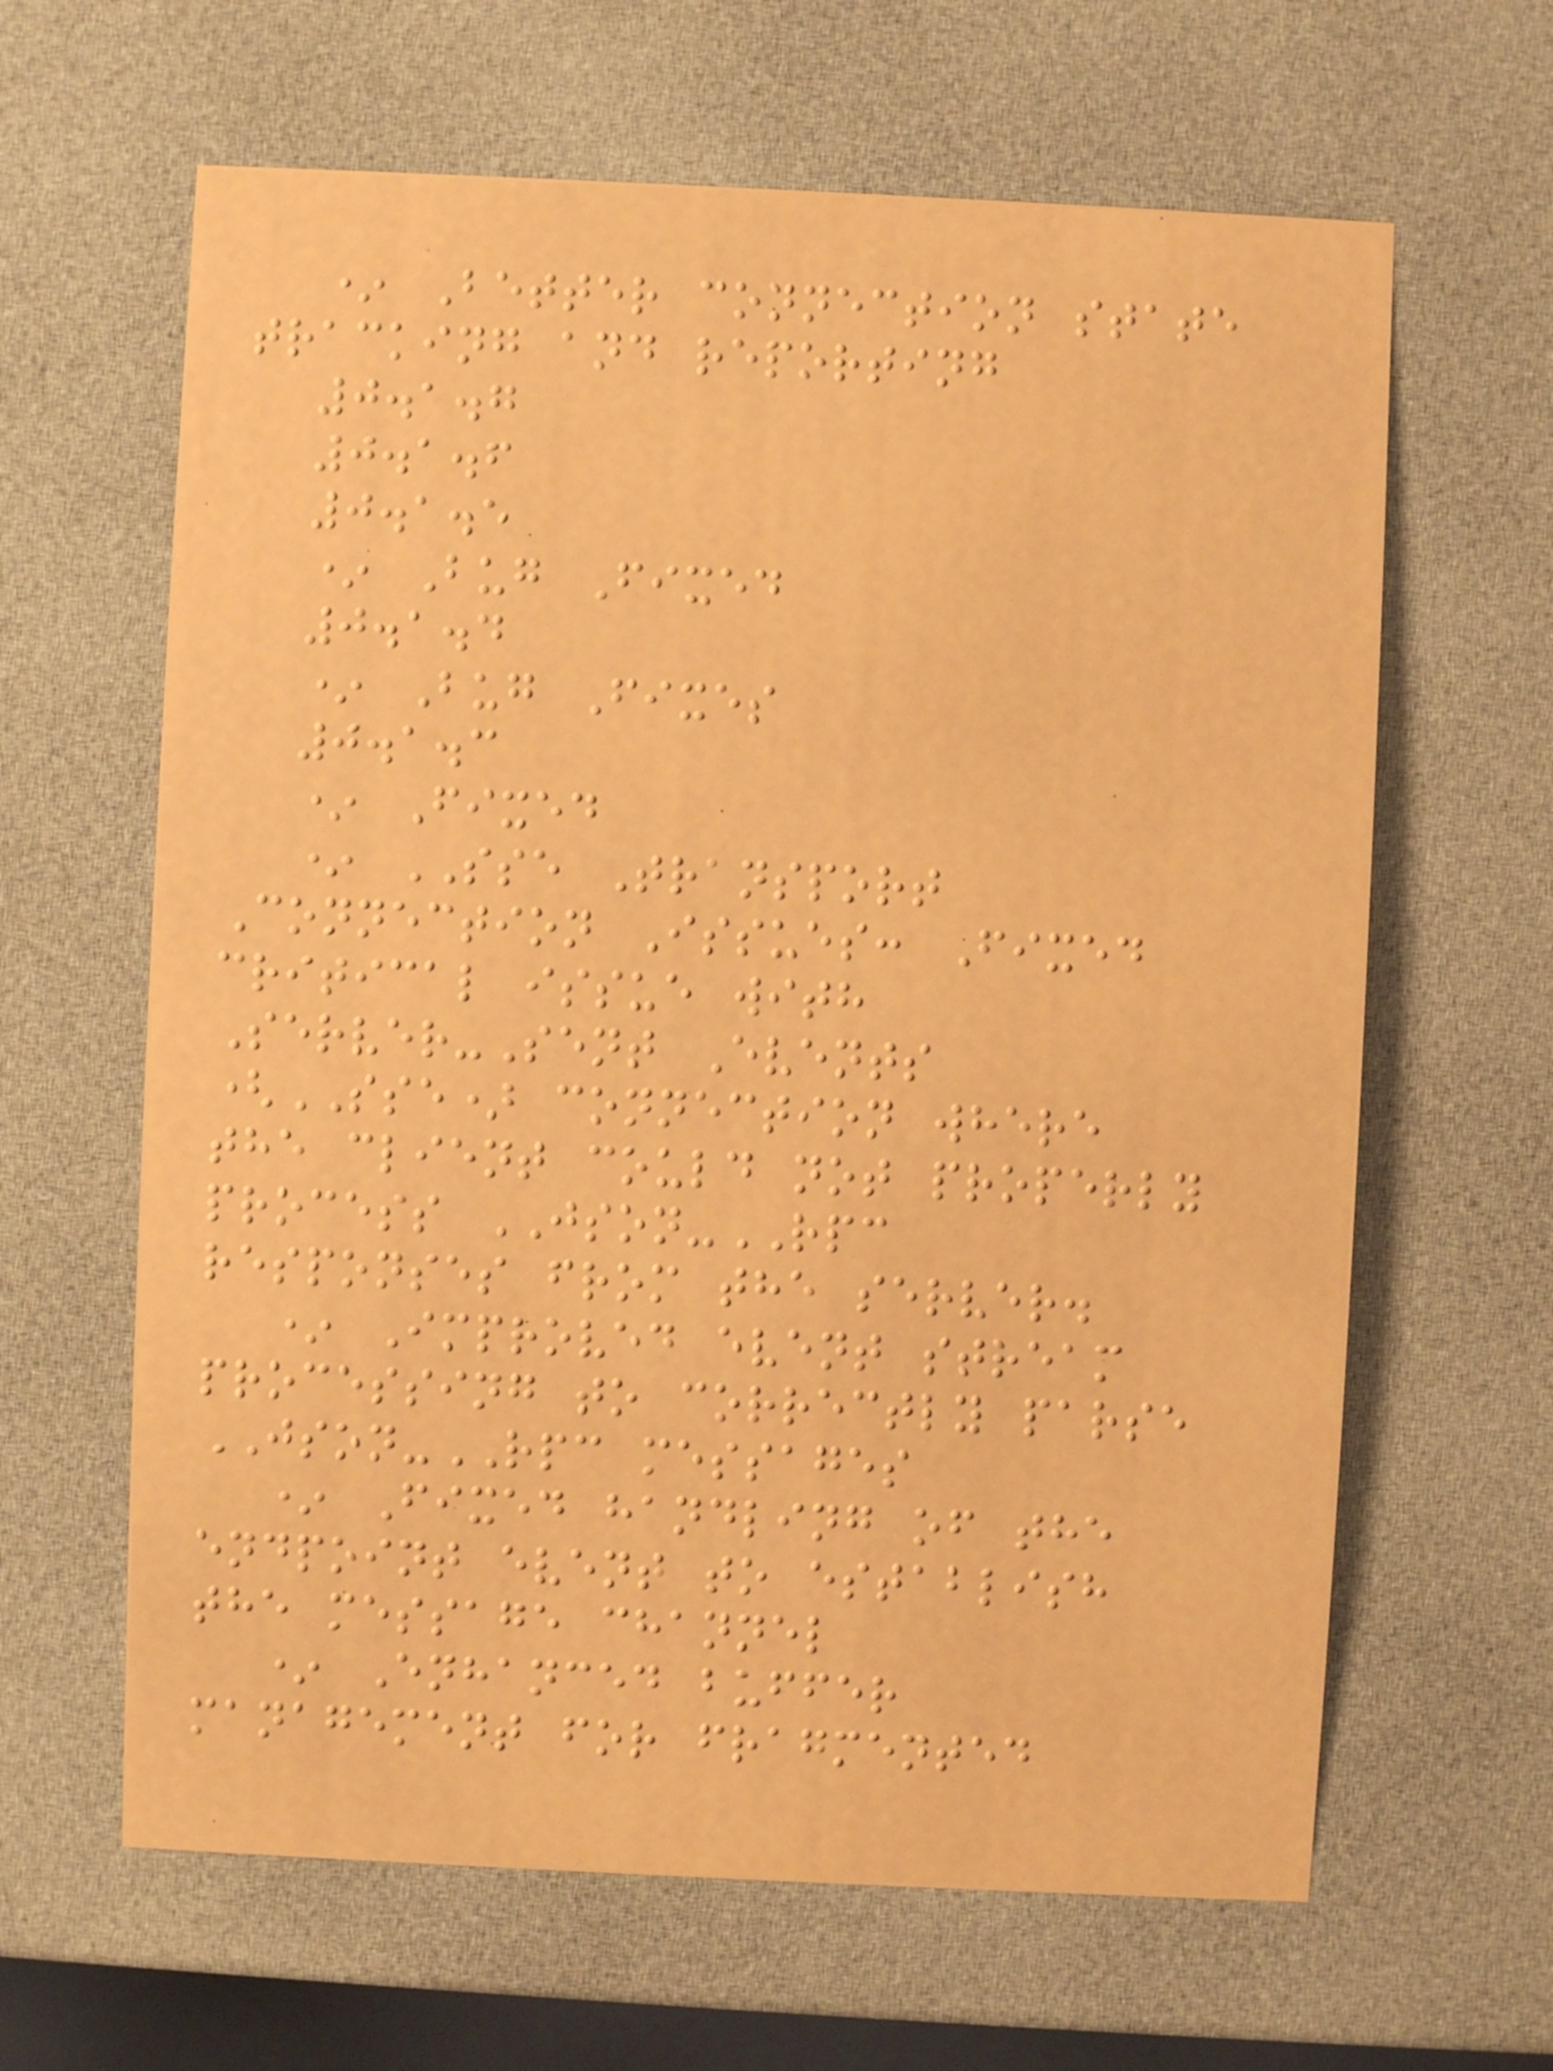* Better connection state
tracking and reporting
0.1.7
0.1.6
0.1.5
* Bug Fixed
0.1.4
* Bug Fixes
0.1.3
* Fixed
* SSE Transport
Connection Issues: Fixed
critical issue with
Server-Sent Events
(SSE) connection where
the client could not properly
process JSON-RPC
responses from the server.
* Improved event stream
processing to correctly parse
JSON-RPC messages
* Fixed handling of the
endpoint event to establish
the message channel
* Enhanced buffer
management for fragmented
